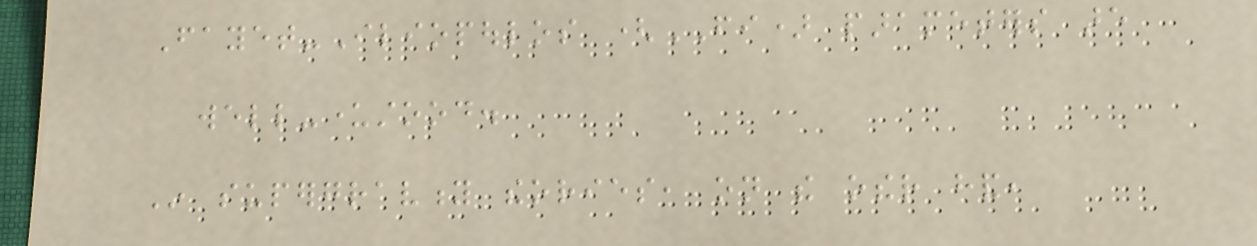Fayet-Iliopoulos (FI) parameters are
well-understood.
In supergravity theories, on the other hand,
